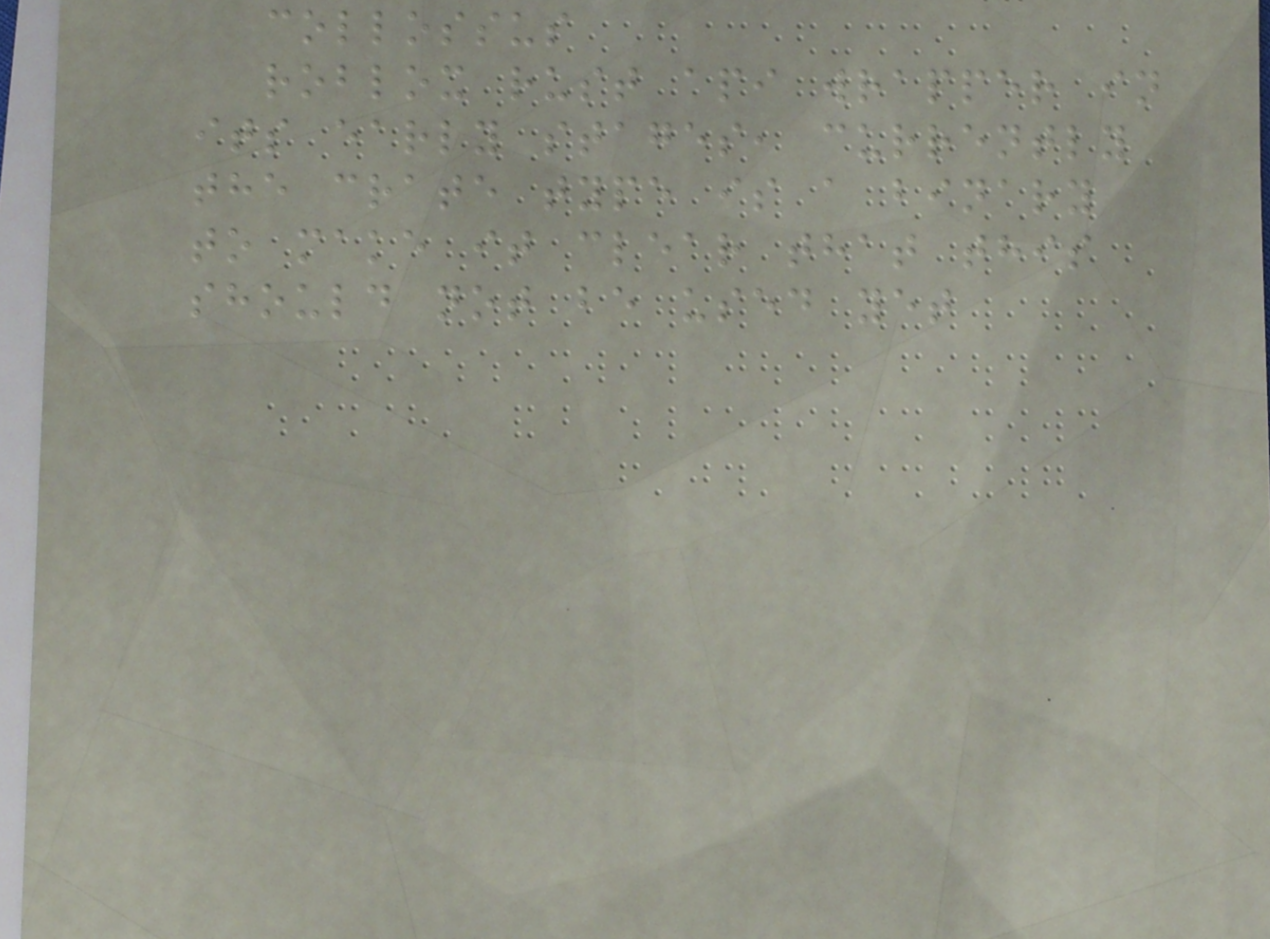collossus
roblox rust api wrapper in
its early stages, currently
the crate type is a binary
to make it clear that this
should not be used yet
